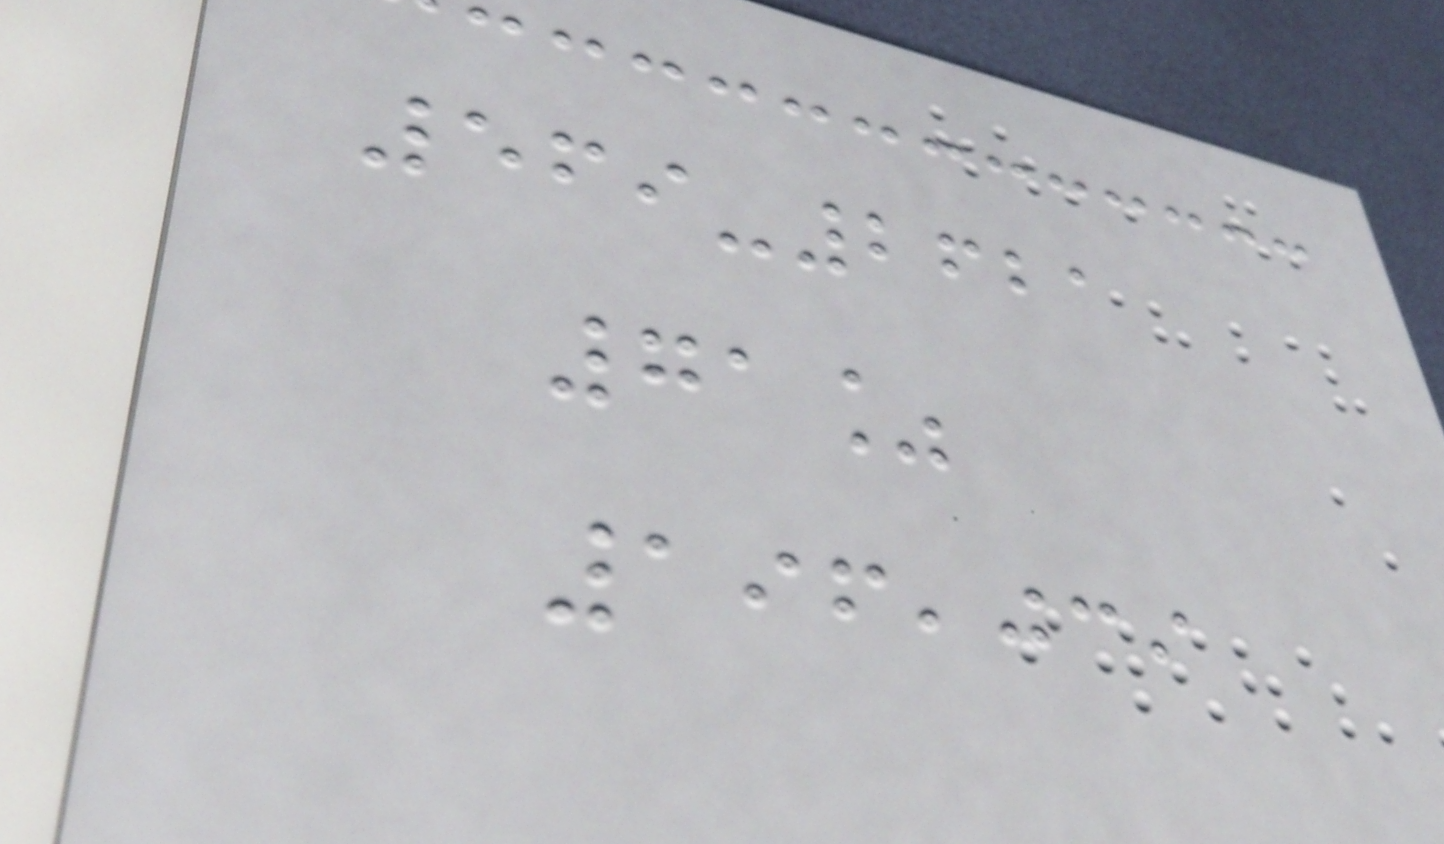569-2621
71%
196,039
